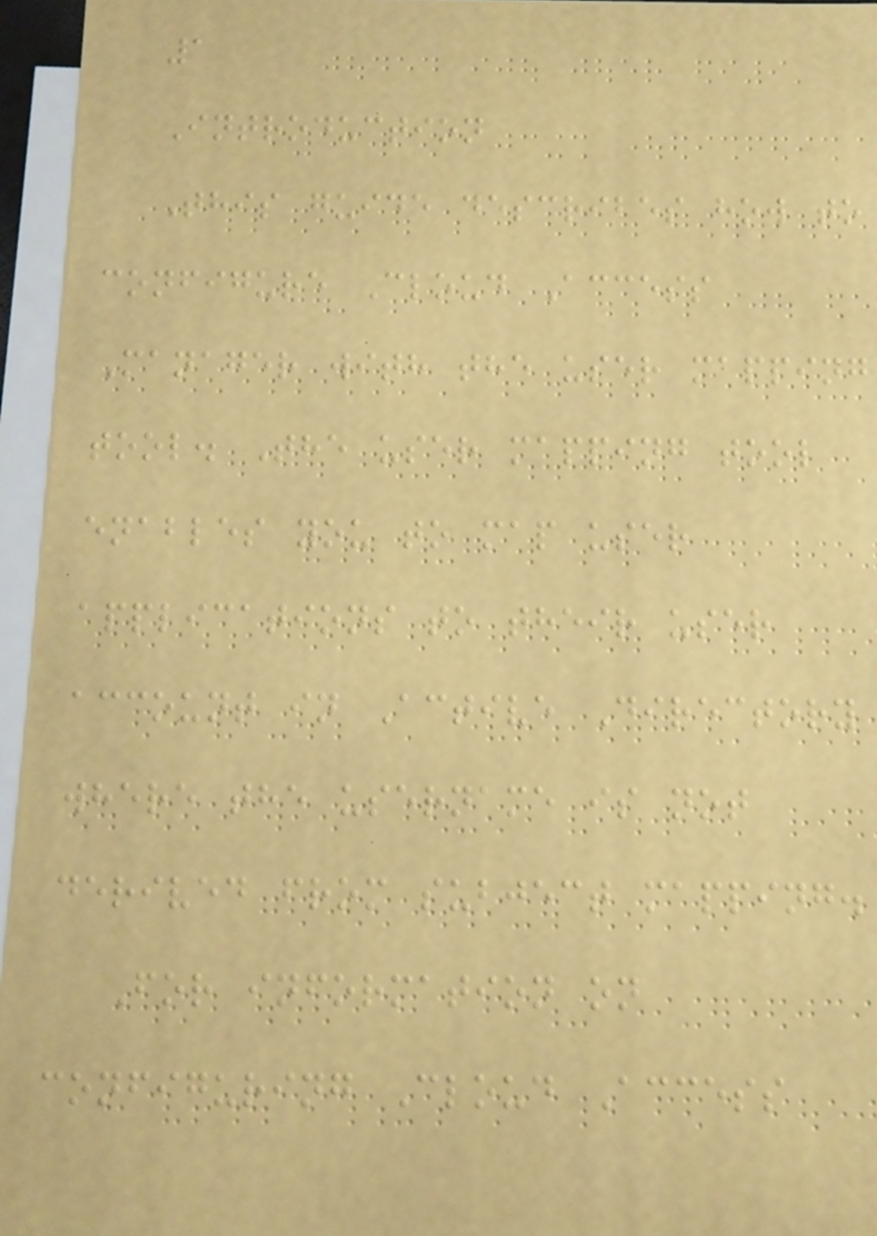1
Introduction
This guide describes how to
configure Cloud Access
Manager with the user mapping
tool. The user mapping tool
enables you to map user
applications to their user
account in Active Directory
where the username is not
derived from subject mapping.
For information on
configuring Cloud Access
